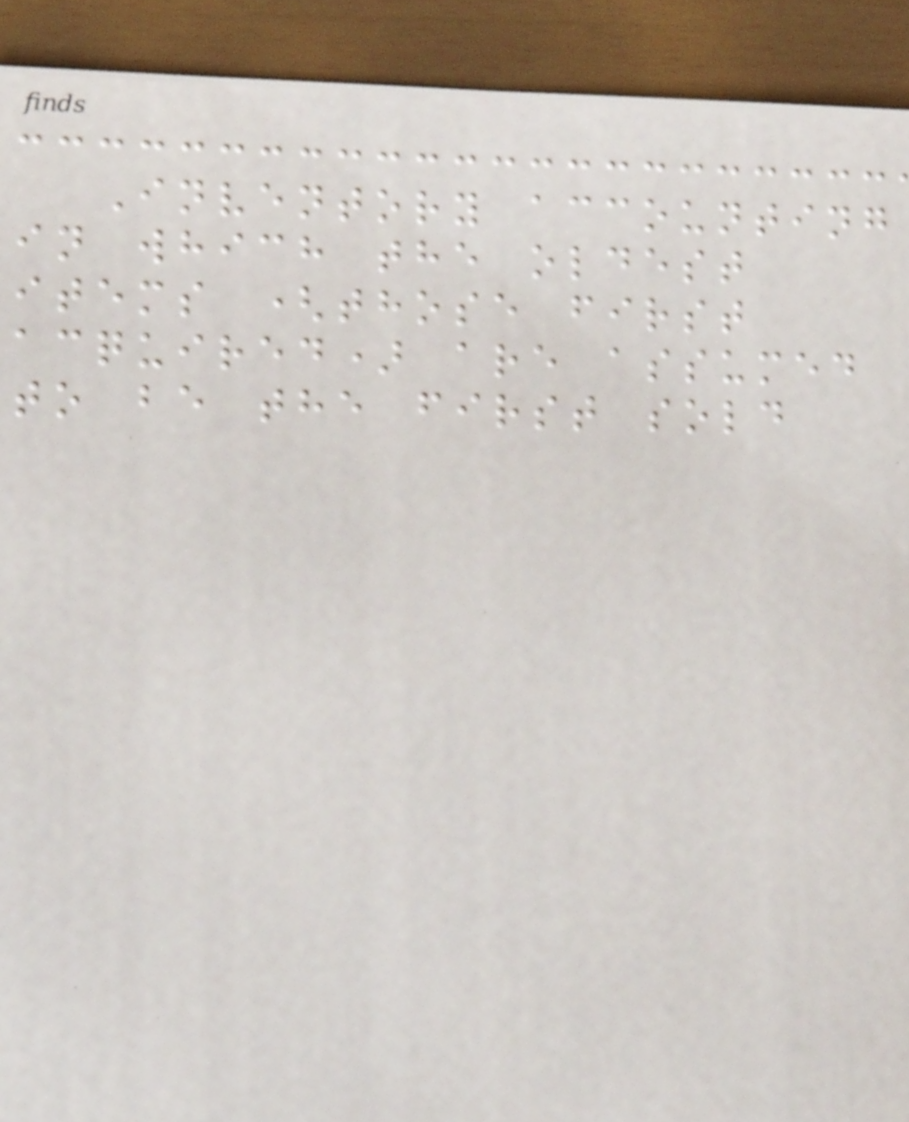Inventory accounting
in which the oldest
items (those first
acquired) are assumed
to be the first sold
